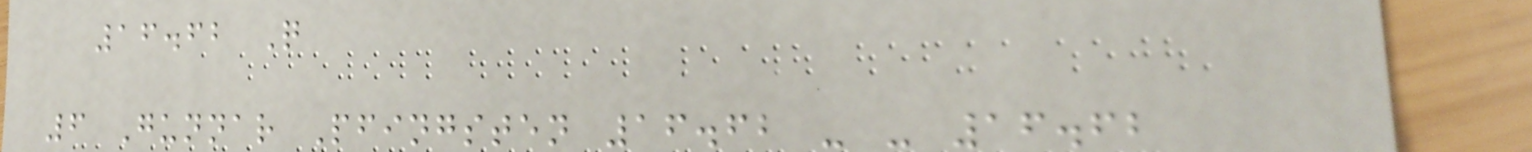16.62 Q
6 Gunnar Pfingsten 16.62 - - 16.62
